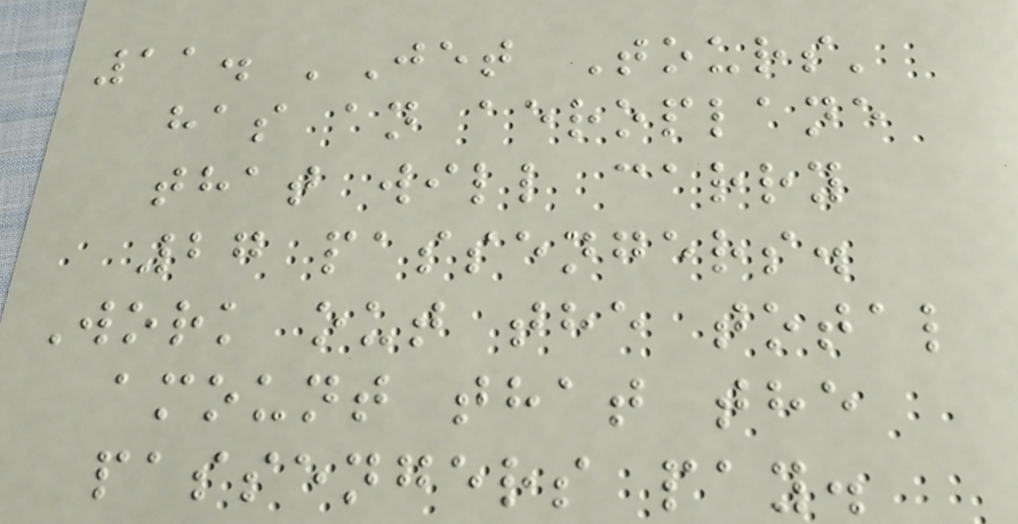11. 'Jet Tours'
has an aeroplane
that will carry
27 passengers.
Work out the total
amount that the
passengers pay.
